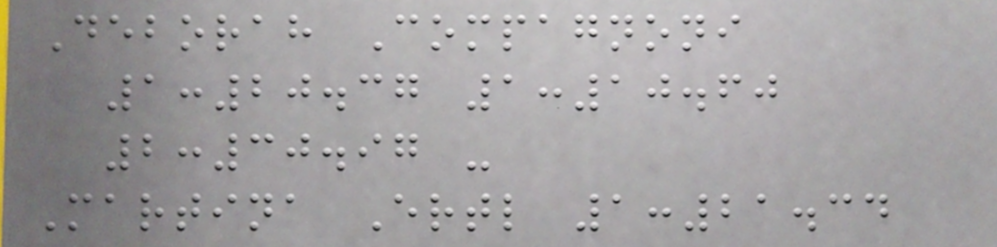Deborah Compagnoni
1:20.37 1:10.60
2:30.97 -
Martina Ertl 1:21.34
